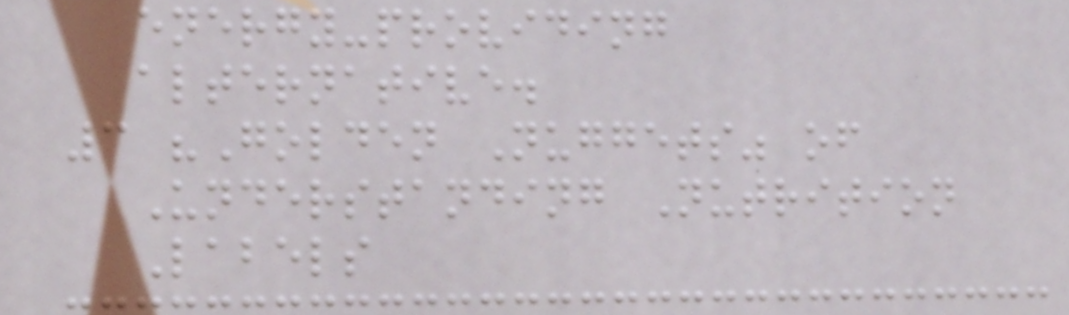energy-providing
alternative.
3 "Golden Nuggets" of
Understanding Nutrition
Labels
